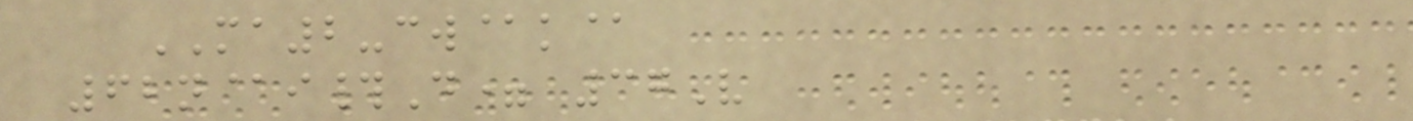MA2-cw@k@
62n@i#D= 37V
